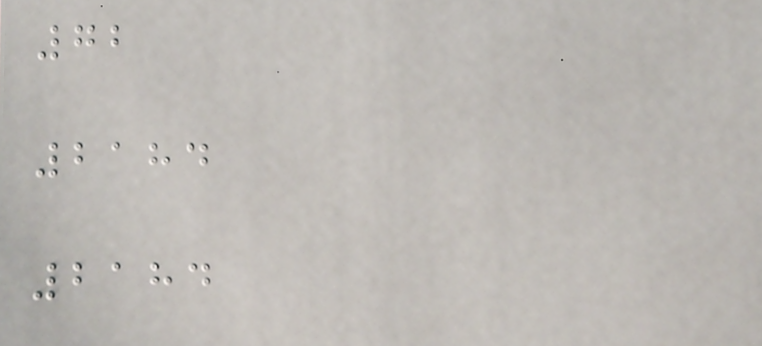72
2184
2184
